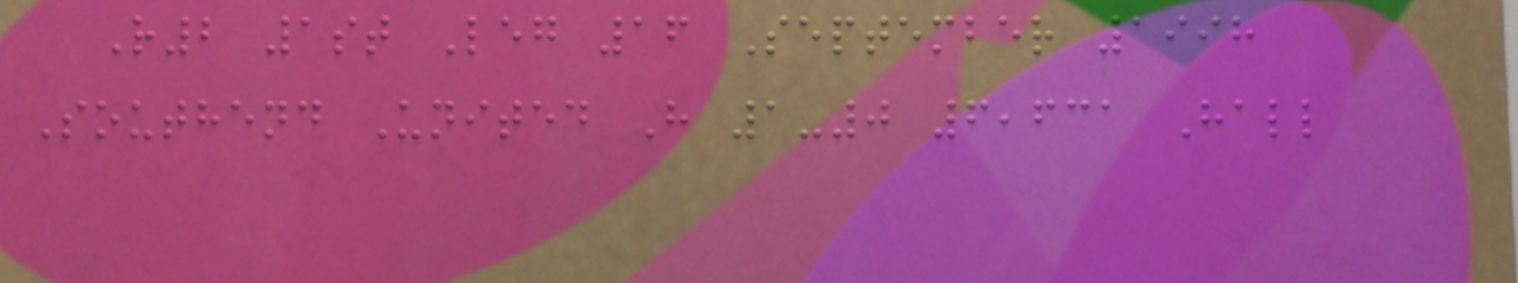R2 1st Leg 16 September 1998
Southend United H 1-0 6,631 Hall
